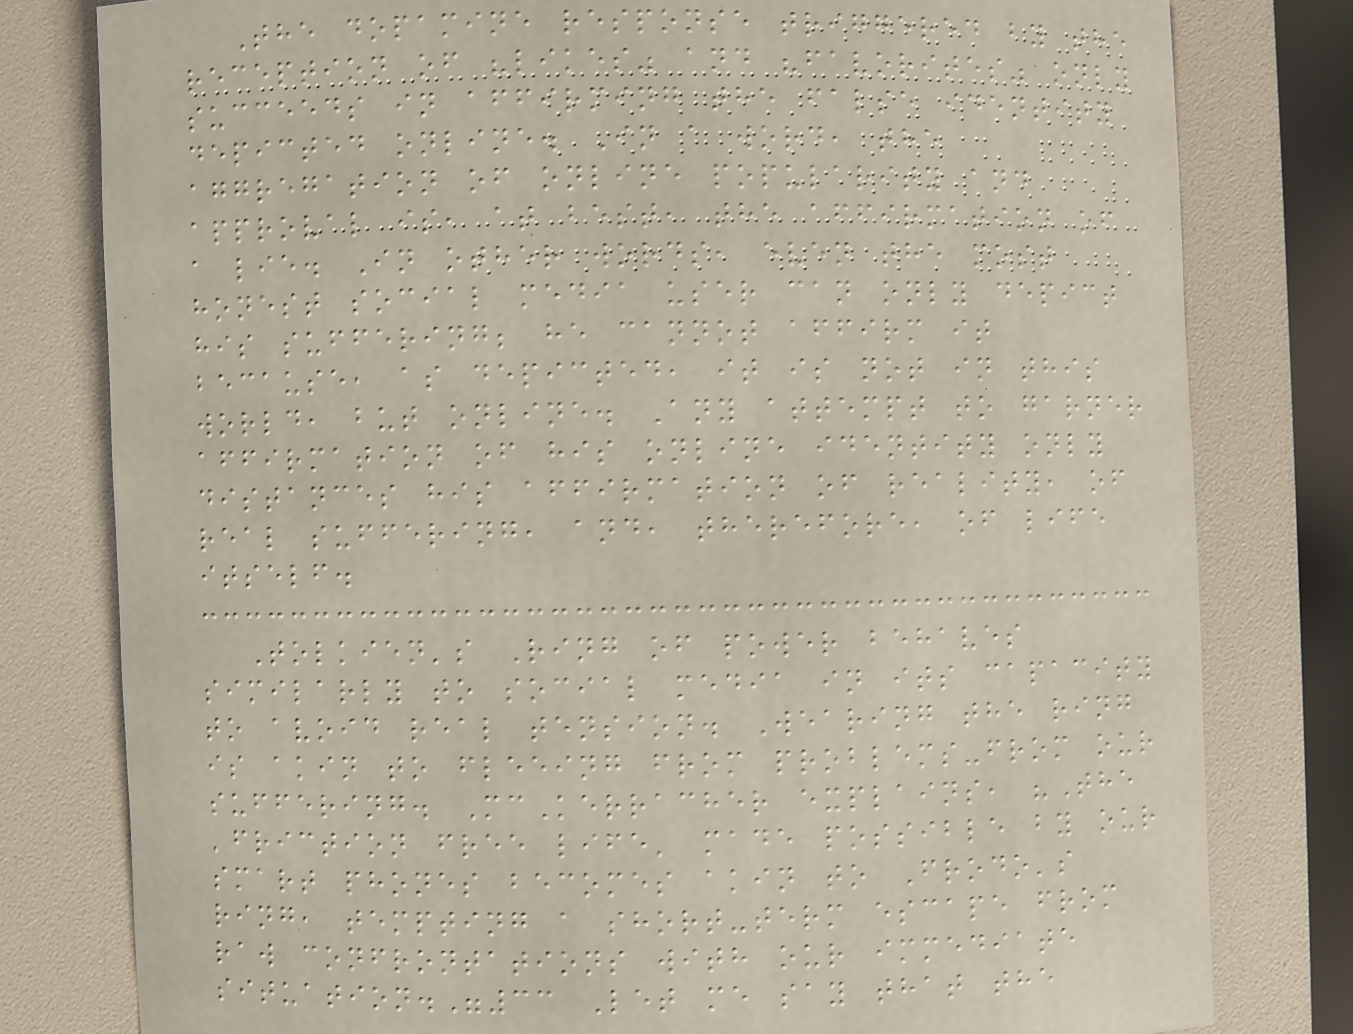The dopamine response triggered by the
reception of "likes" and "favorites" only
succeeds in affirming the false identity
depicted online. In a word, the
aggregation of online popularity and
approval is, at best, the affirmation of
a lie. In other words, even the most
honest social media user can only depict
his suffering; he cannot affirm it
because, as depicted, it is not in this
world, but online. Any attempt to garner
affirmation of his online identity only
distances his affirmation of reality, of
real suffering, and, therefore, of life
itself.
Tolkien's Ring of power behaves
similarly to social media in its capacity
to avoid real tension. Wearing the ring
is akin to fleeing from problems-from our
suffering. McKerracher explains, "The
'friction free life' made possible by our
smart phones becomes akin to Frodo's
ring, tempting a short-term escape from
raw confrontations with our immediate
situation."33 Let me say that the
